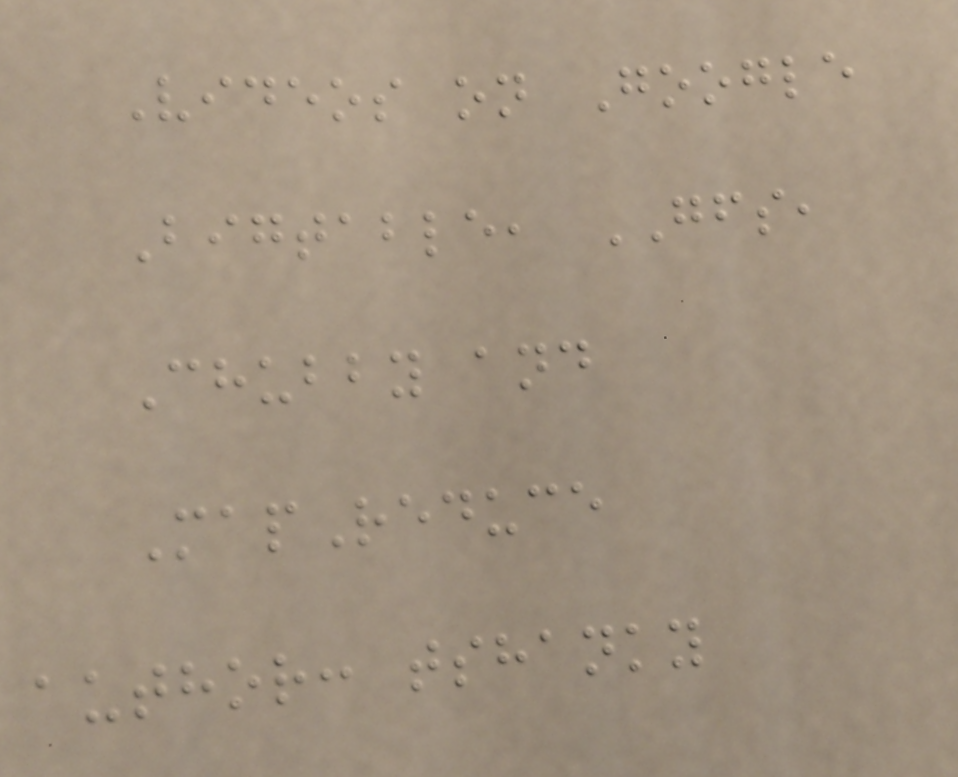Videos on Google
Bigtable, GFS,
Chubby and
MapReduce
author: tshanky
